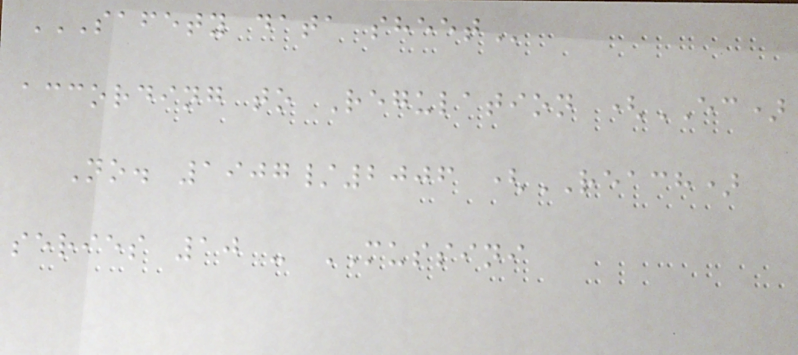SAFETY DATA SHEET
according to Regulation (EC)
No. 1907/2006 (REACH)
series 10 - MUSSINI
